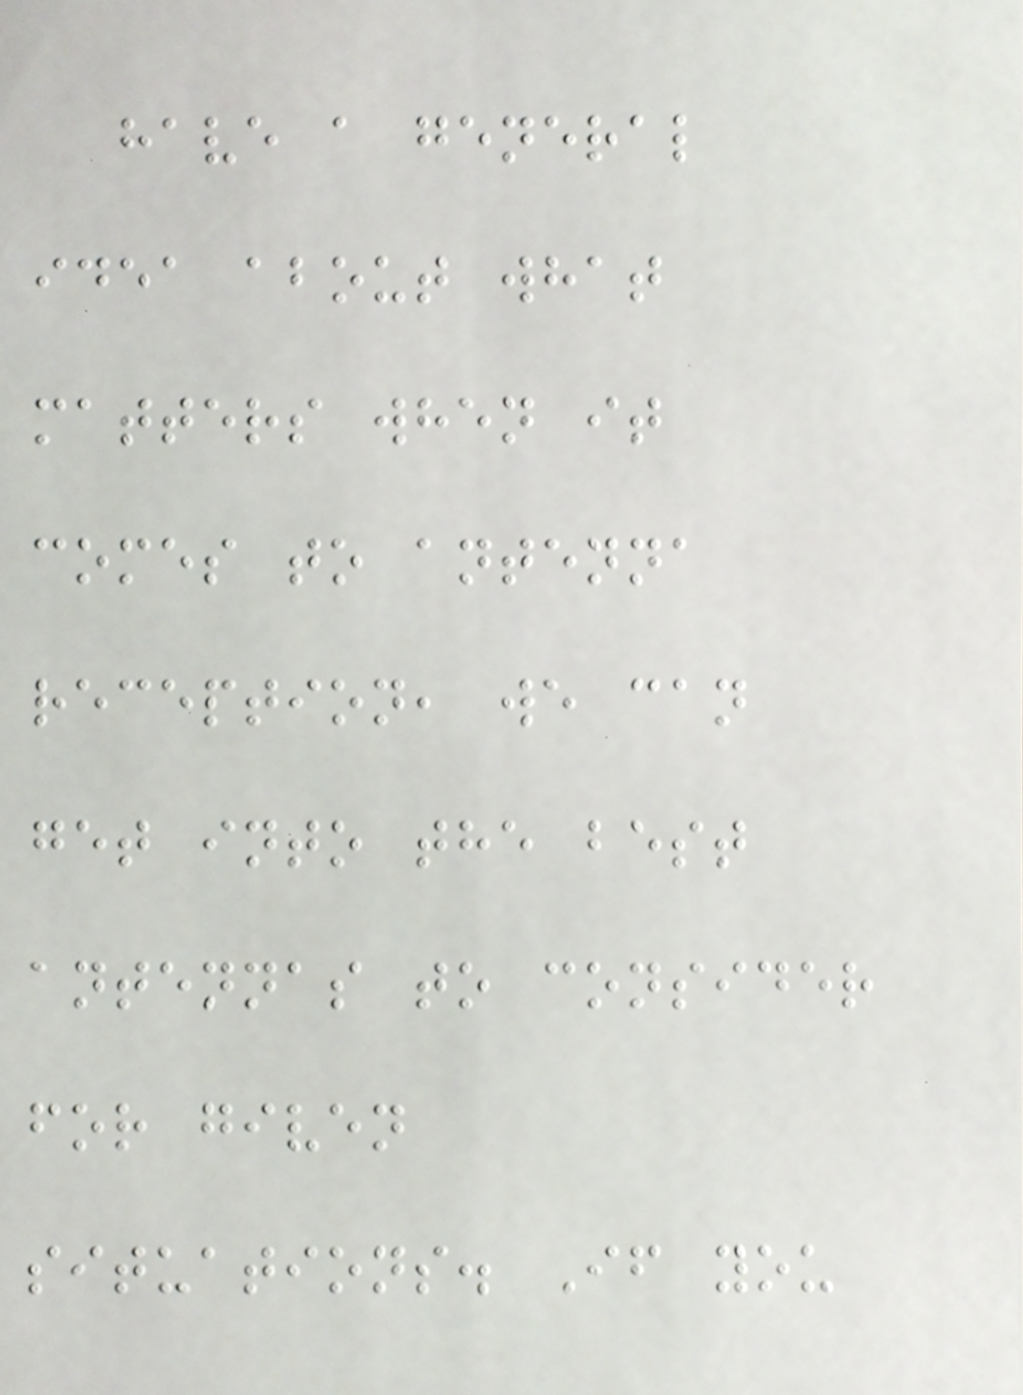have a general
idea about what
matters when it
comes to antenna
reception, we can
get into the best
antennas to consider
for given
situations. If you
